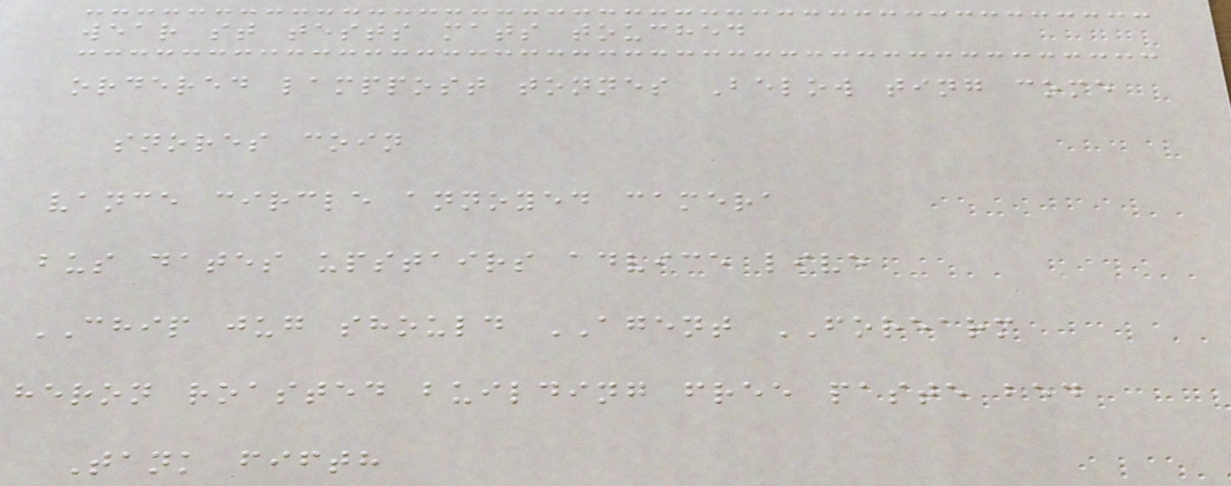wear st tests mats touched
ordered lamppost tonnes Below ting come
snores coin
vance circle annoyed camera
bus dates upstairs advice live
CHIP jug should AGENT FOREARM
heron roasted building free paste bed
Tank fifth
